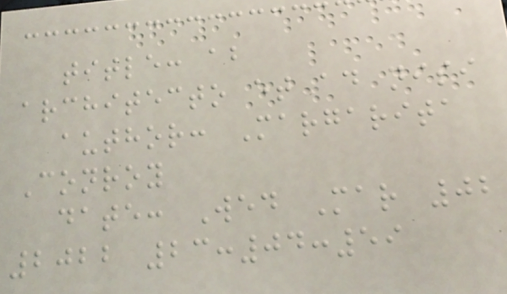title: ab
architecto et ad nisi
author: Margarita
Conroy
date: Wed Mar 02
2022 23:04:59
